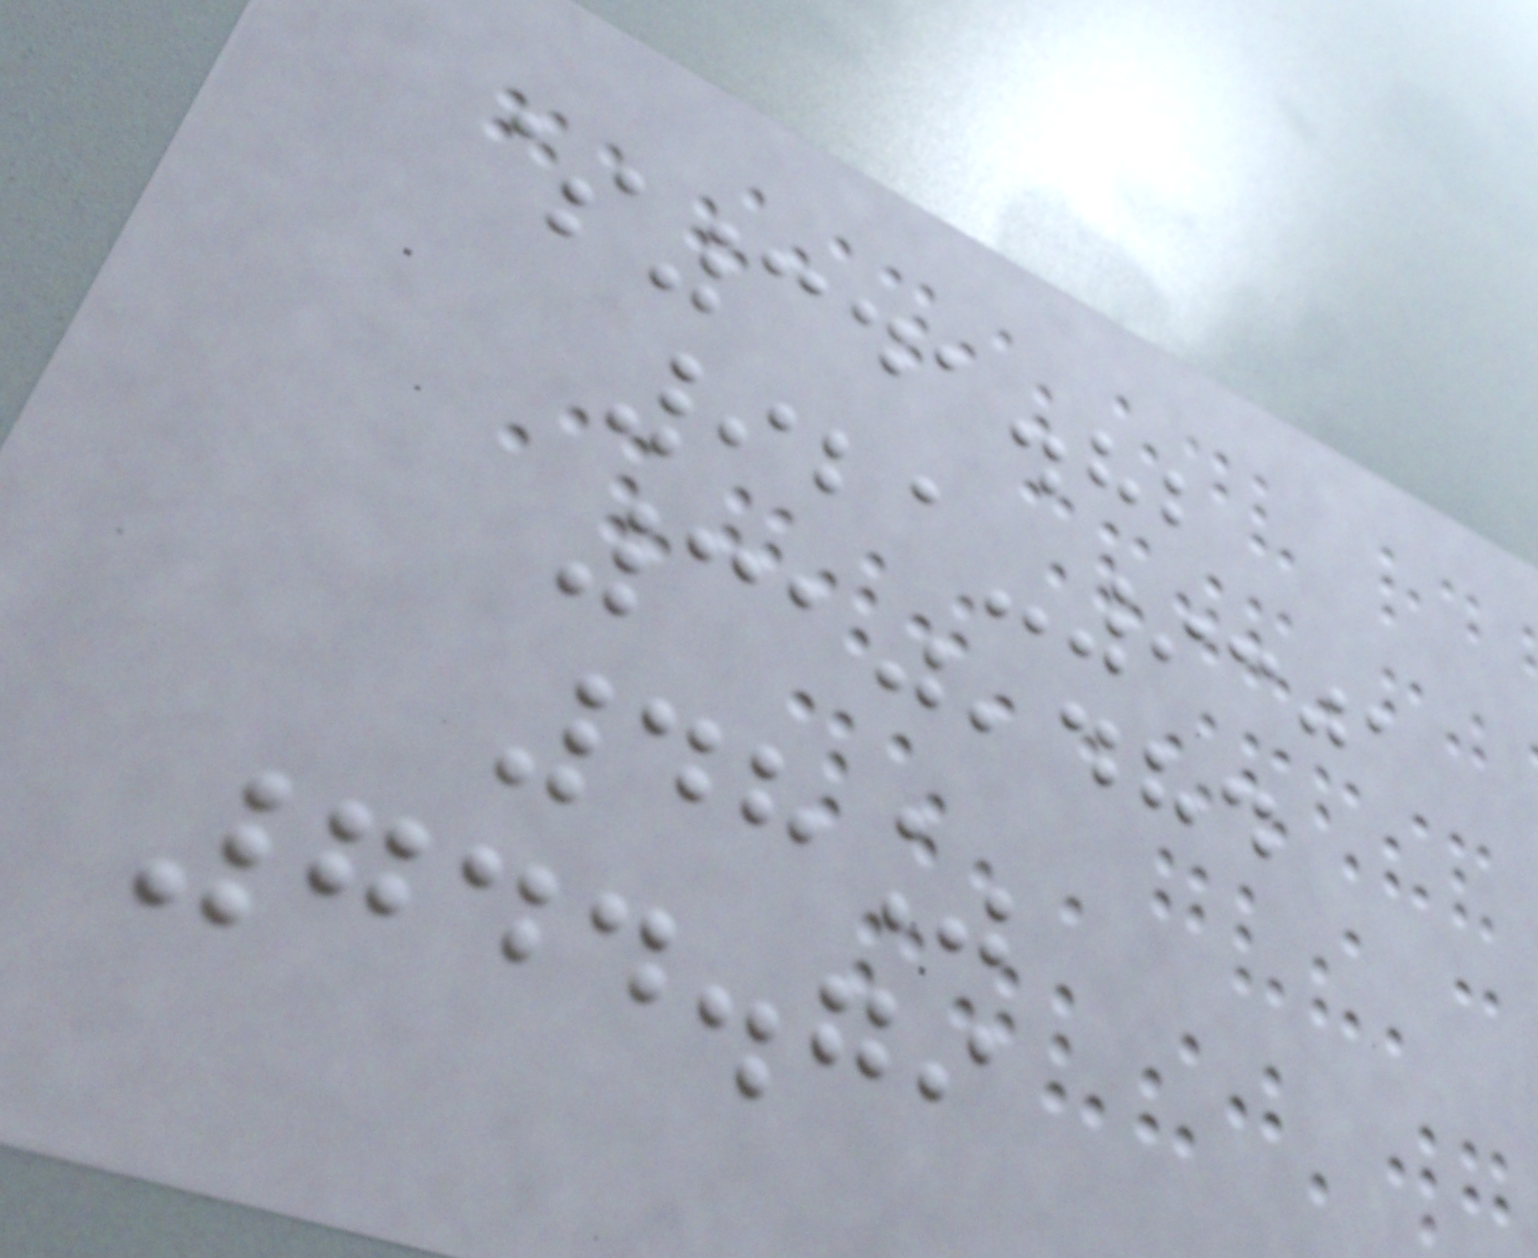$341.82
921-9301
310,484
48%
744.79
